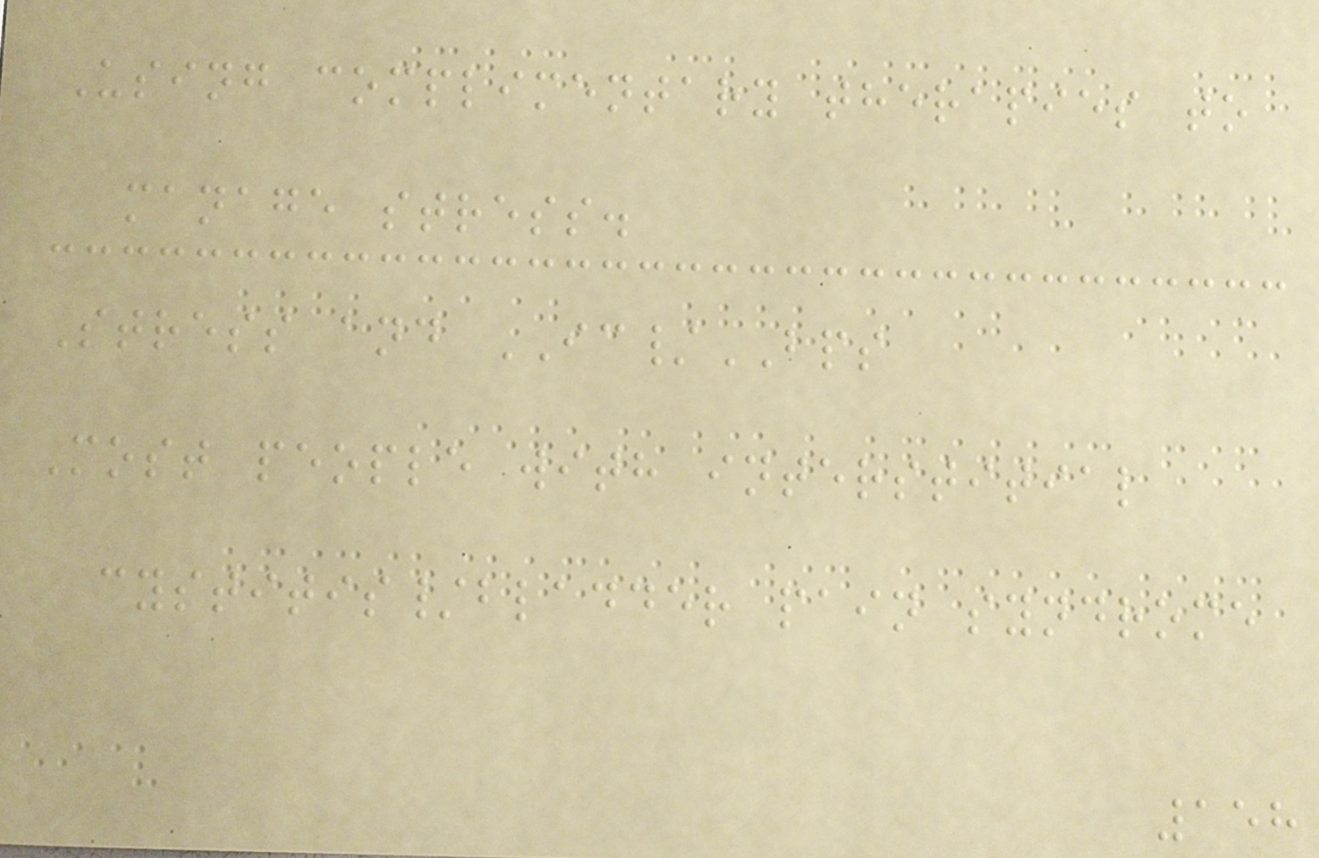Using complimentary therapies to
manage stress.
Stress and IC/BPS
Most people with interstitial
cystitis/bladder pain syndrome
158
